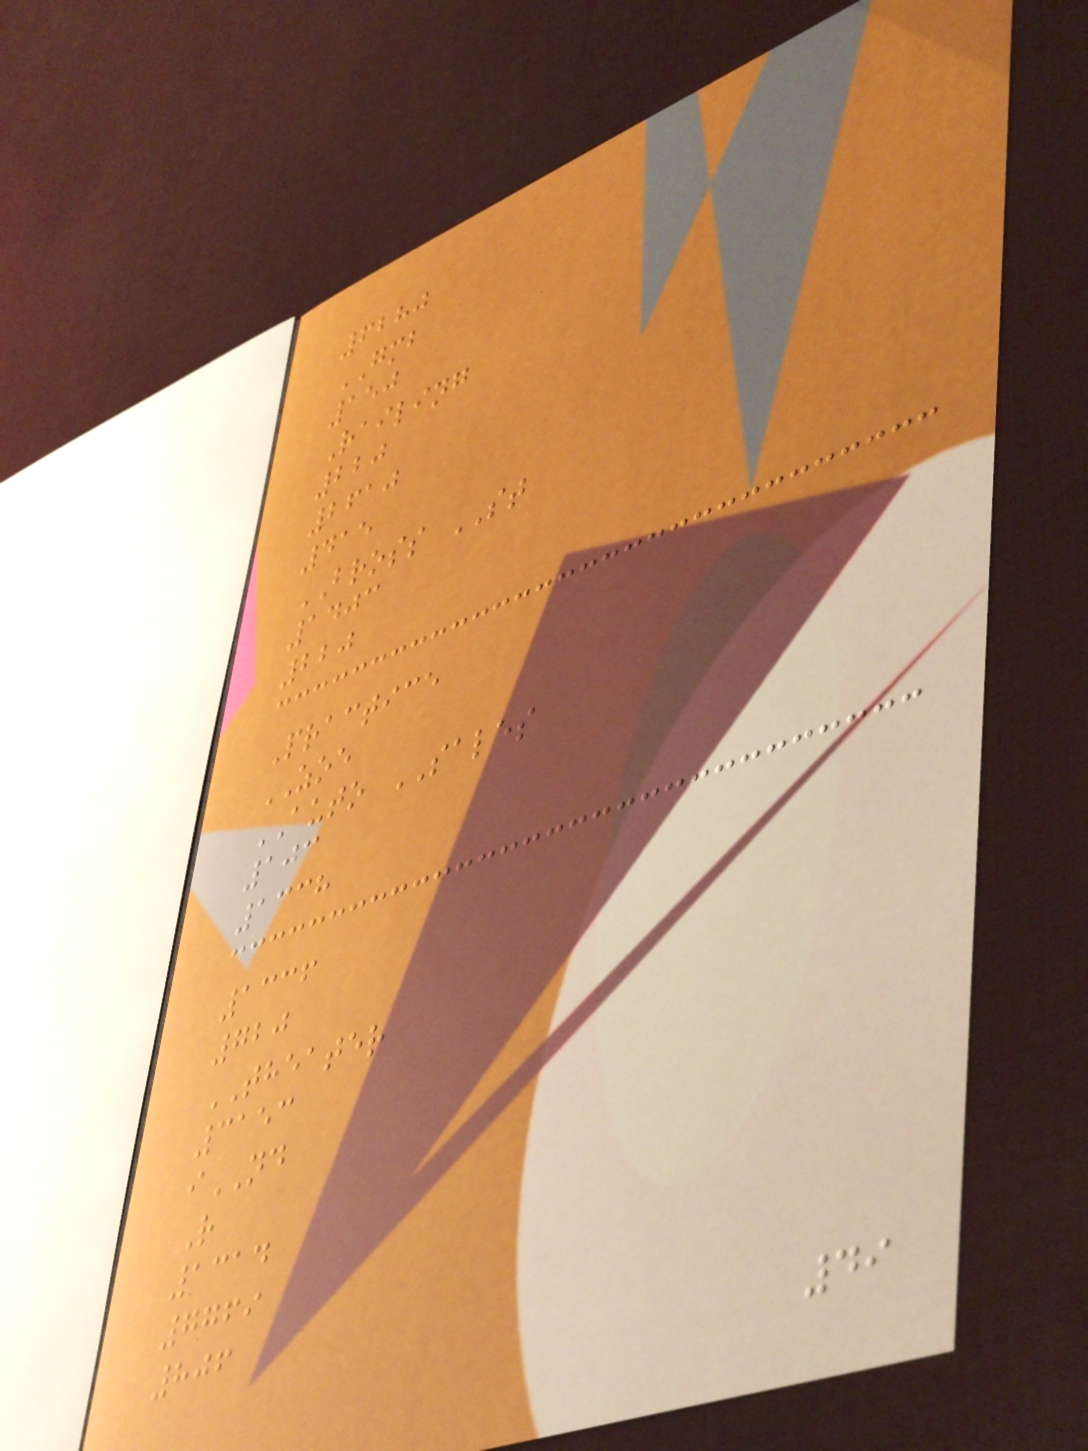6280
GMB
150
Railing
220
2610
415
BROSS ST
1403
220
Practice
ZOE
AUTO SALES
103
1338
1336
720
THEATER
3153
iND
R
1314
7769
806
49
